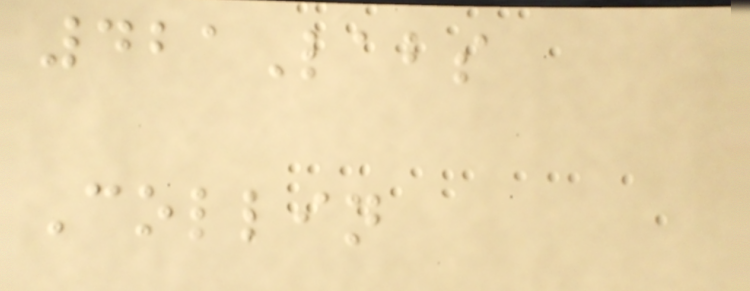421Labs
Collin
